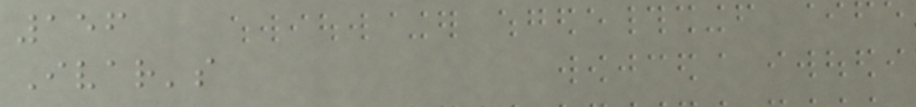156
Ivar's
